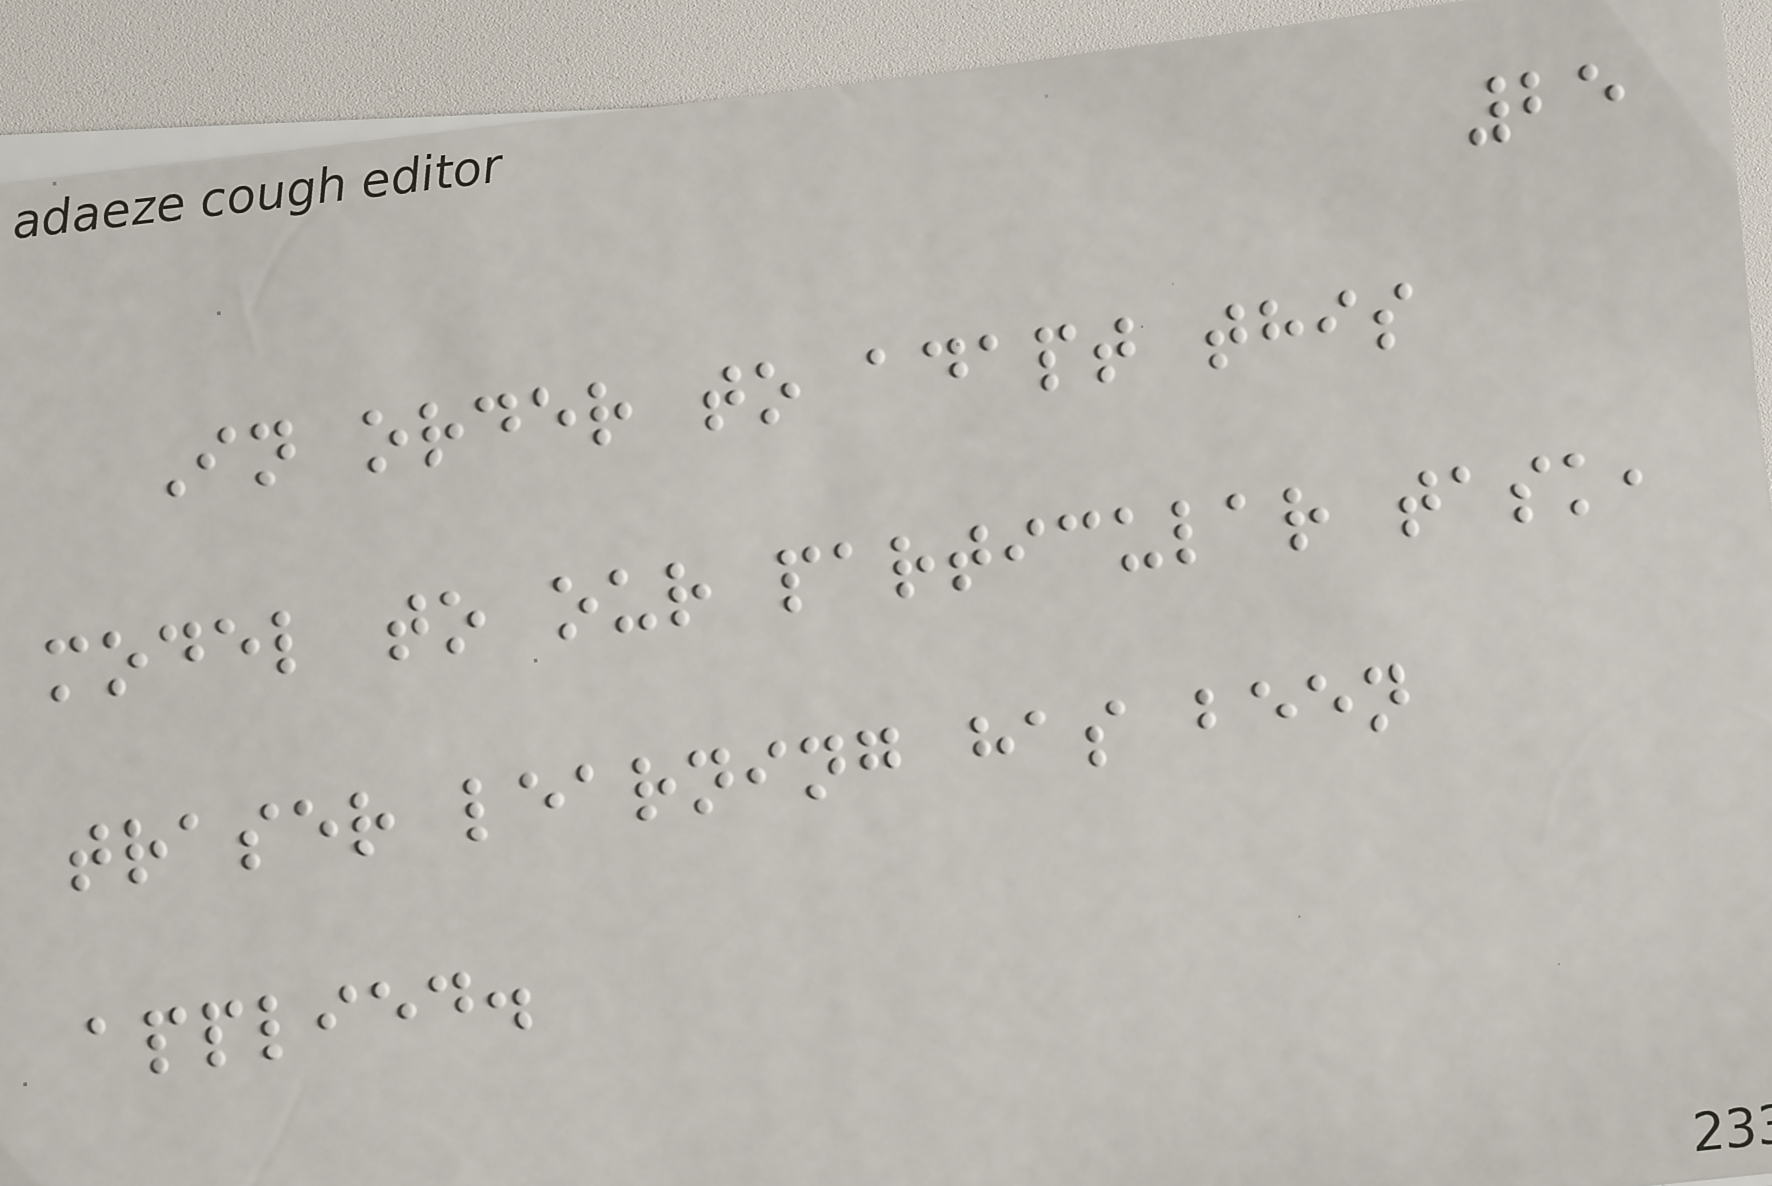25
In order to adapt this
model to our particular task,
traser learning has been
applied.
